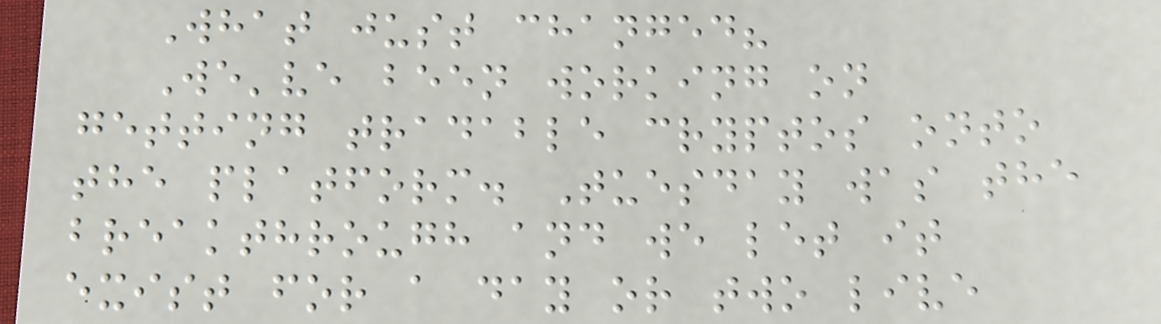What just changed?
We've been working on
getting tradable cryptos onto
the platform. Tuesday was the
breakthrough and we let it
exist for a day or two live
